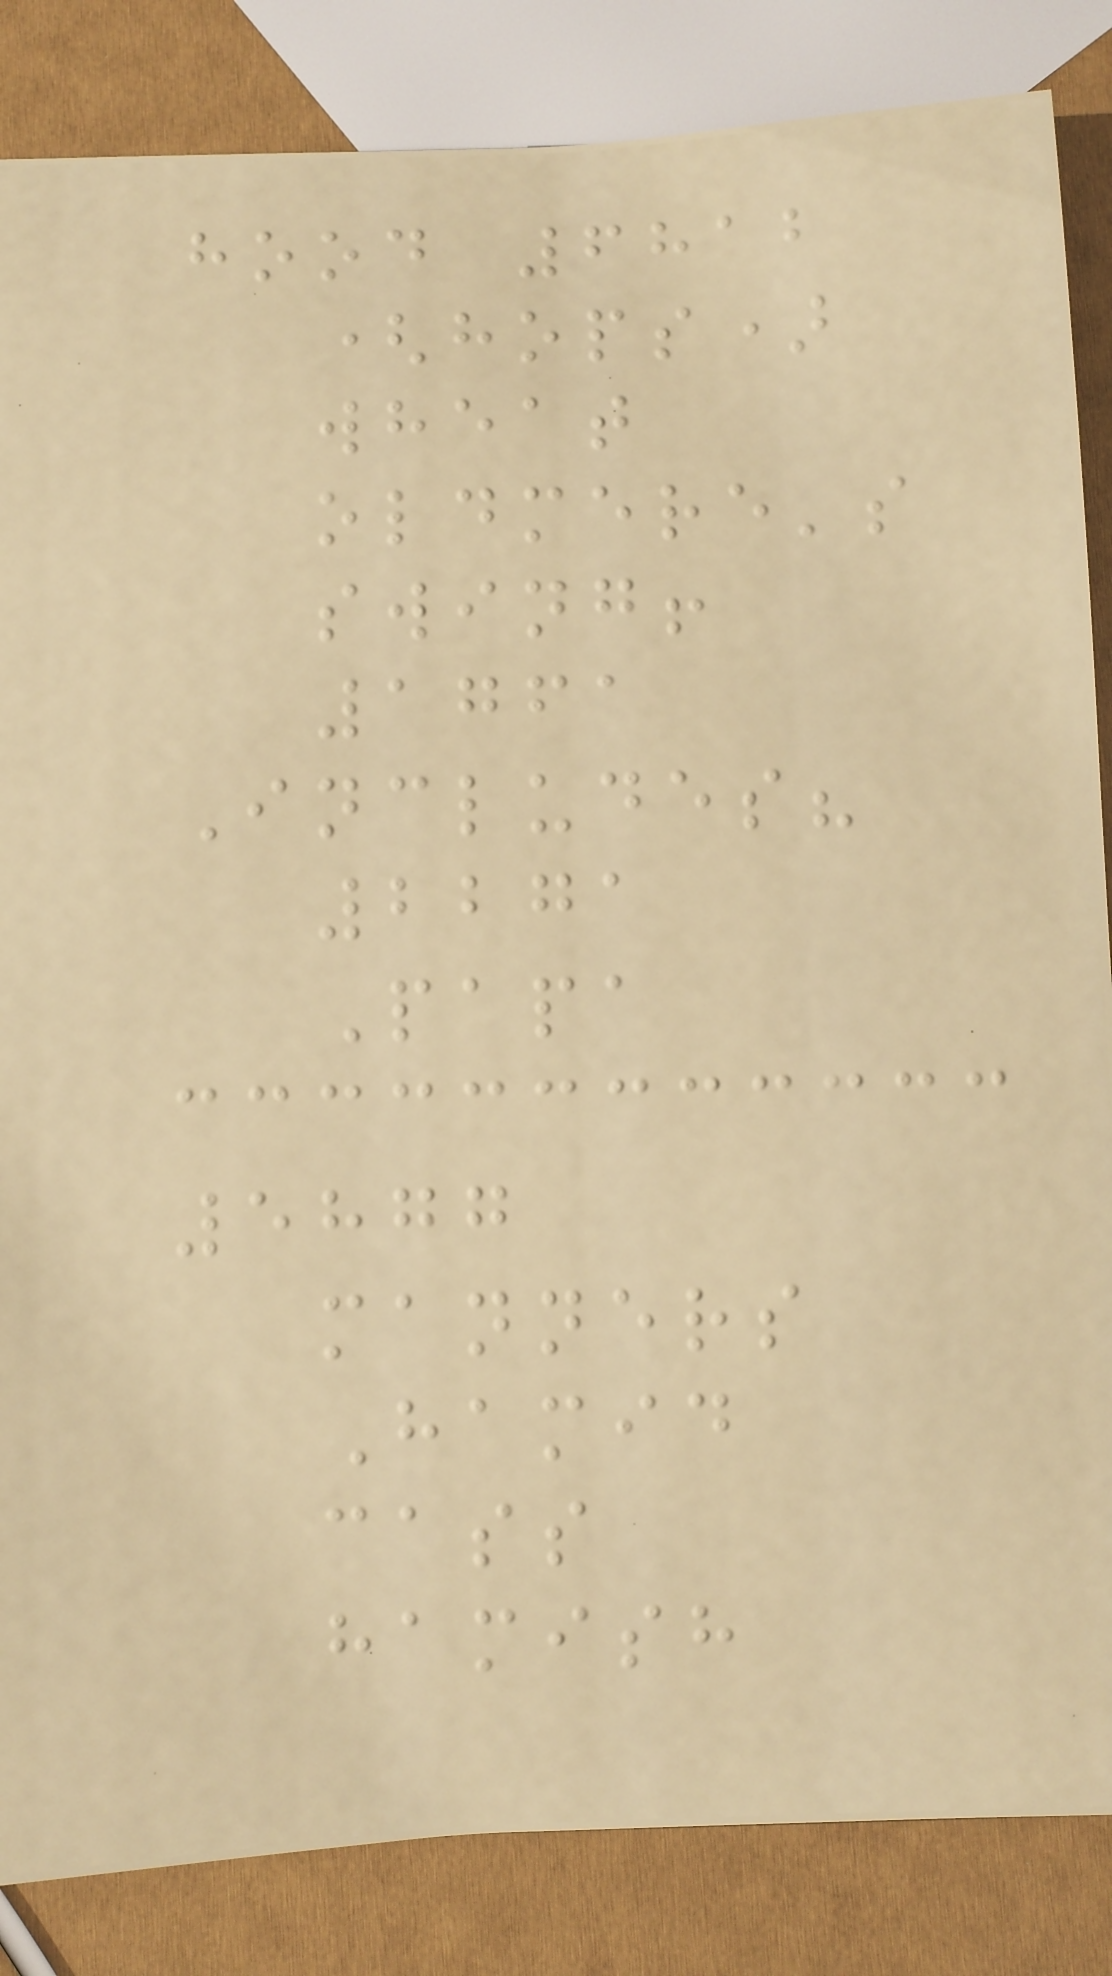hood 6812
(hops)
wheat
oldmere's
swing!
1761
Includes?
2271
Papa
5877
manners
Hamid
cass
hamish
